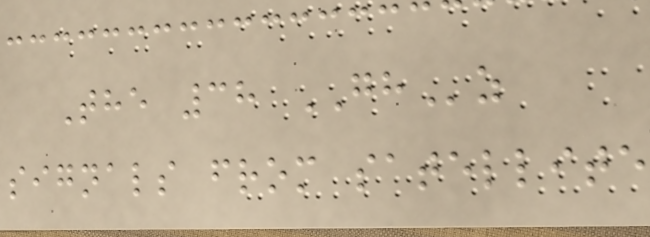The 38 GHz
signals from satellite
